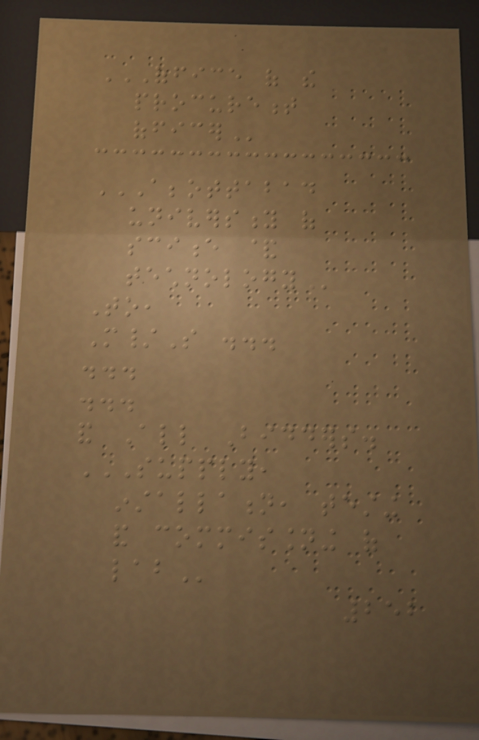OFFICE OF THE
PROCUREMENT
OFFICER
ABBOTTABAD
UNIVERSITY OF
SCIENCE &
TECHNOLOGY
To,
M/S ...
...
...
and All Bidders.
SUPPLY,
INSTALLATION, TESTING
AND COMMISSIONING OF
LAB
252
